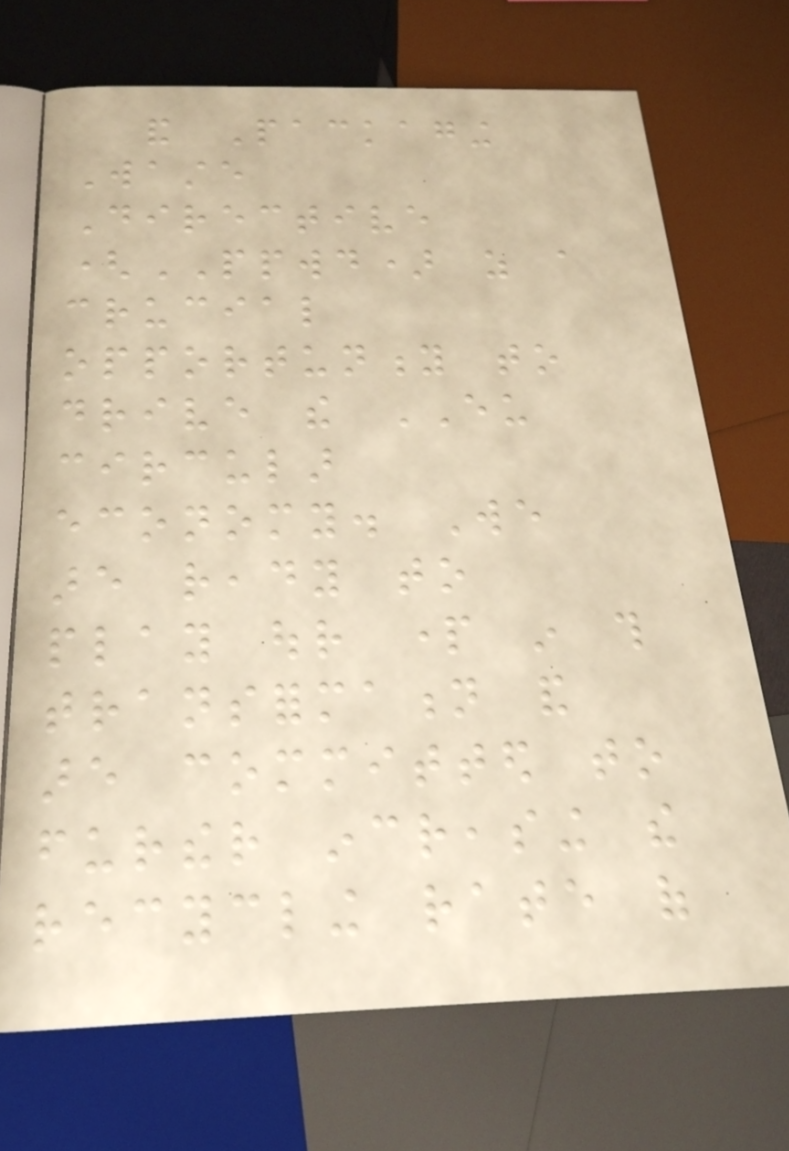and Packaging
Waste
Directive
(PPWD) as a
crucial
opportunity to
drive the EU
circular
economy. We
are ready to
play our part in this
transformation and
are committed to
further increasing the
recycling rate of
